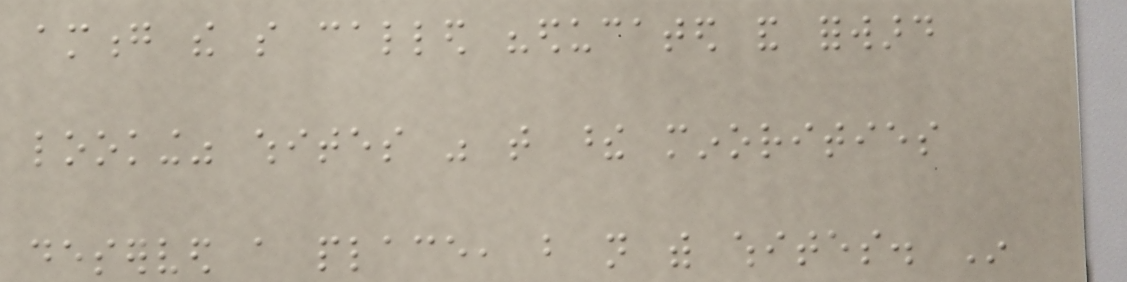among the so called "educated and forward
looking" whites was that these minorities
deserved a place, but not with whites. In
